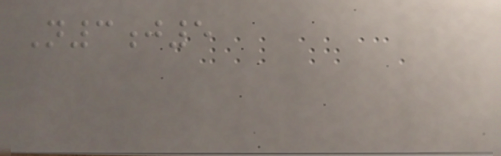N3j5
